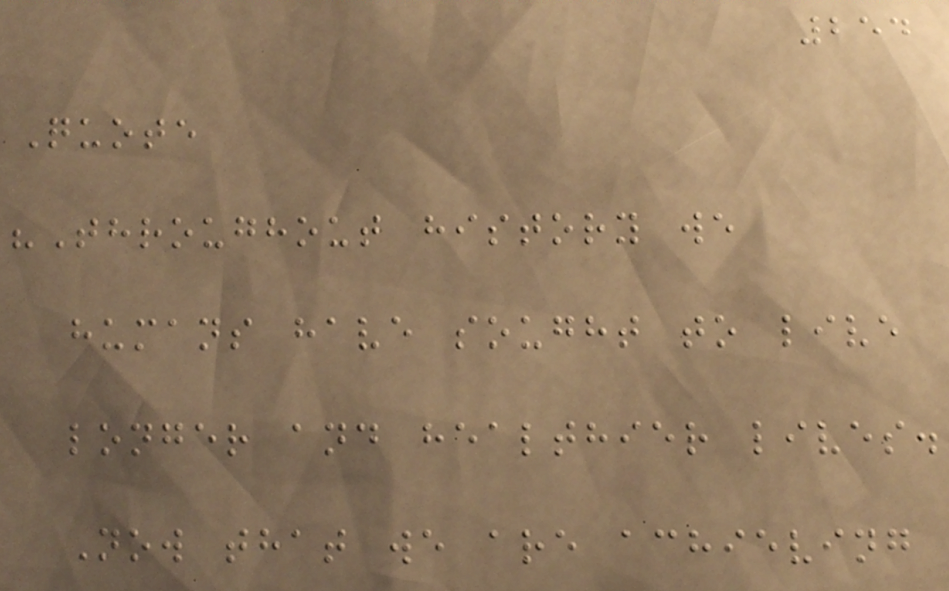254
Quote
"Throughout history we
humans have sought to live
longer and healthier lives.
Now that we are achieving
